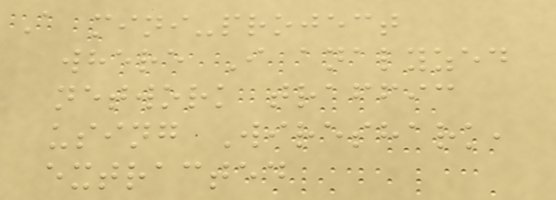A mini-project
where I analyzed
network traffic
using Wireshark,
extracted
